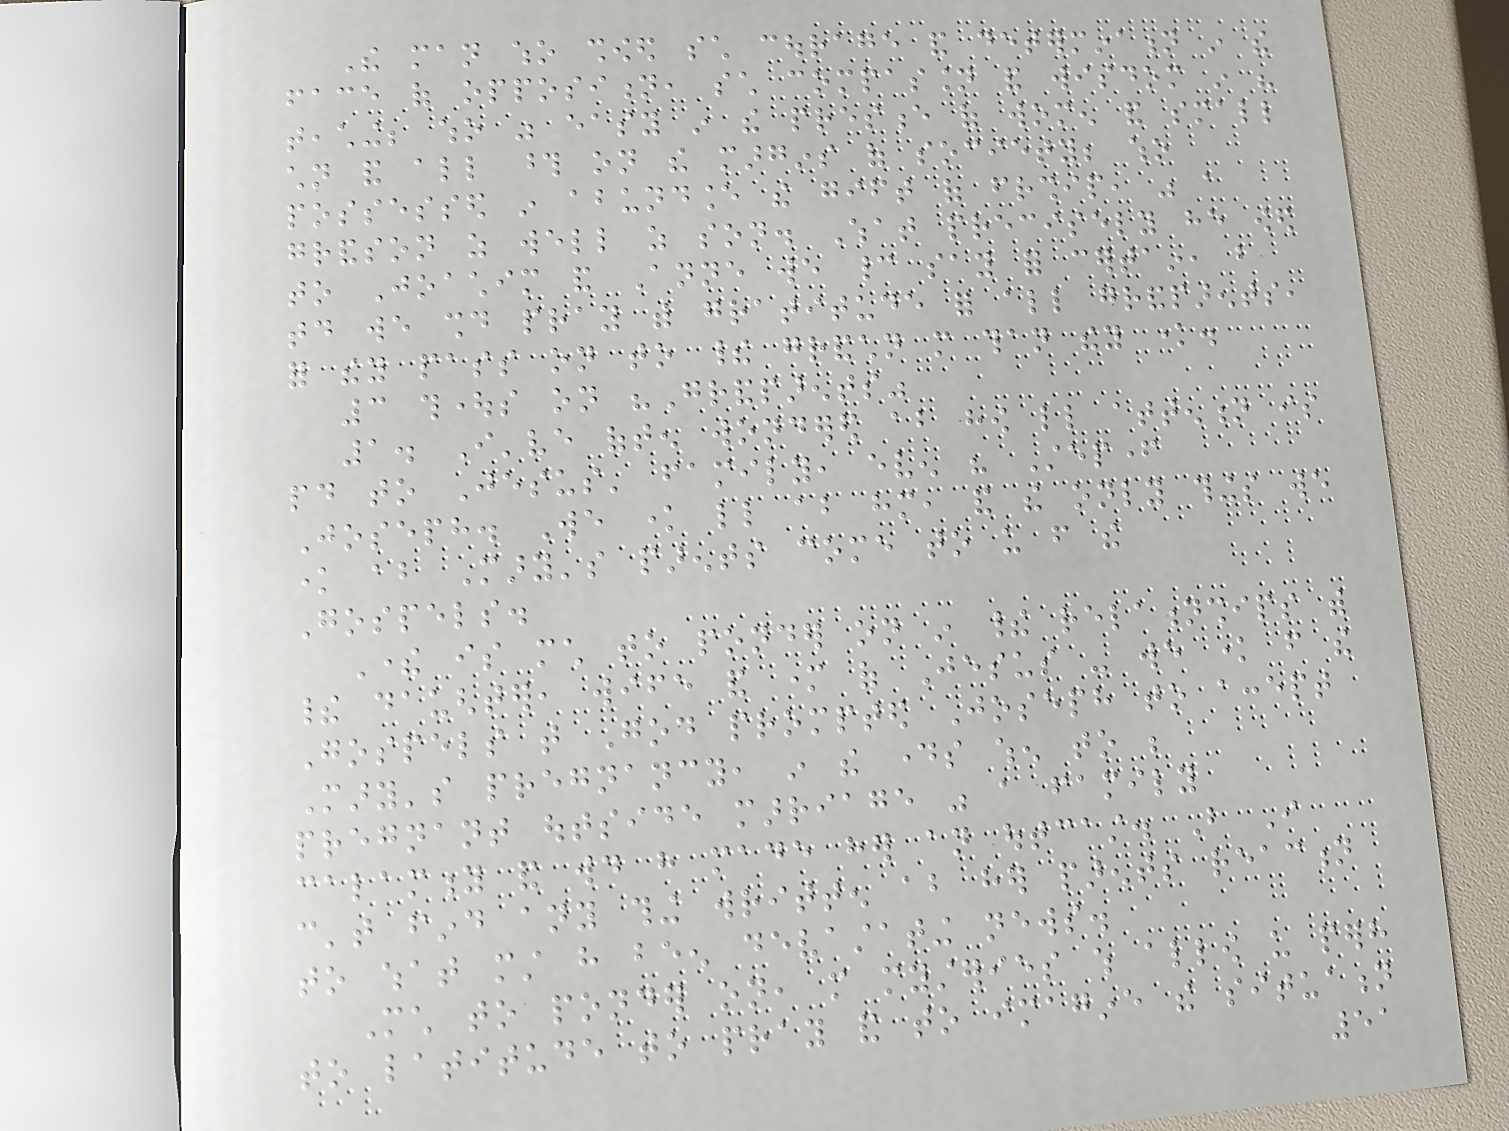The man who showed such courage and determination in the
face of opposition, such compassion and wisdom in his
teaching; who was easy in the presence of women and small
children and all those on the margins of society; who
possessed in abundance the gift of friendship, was a
grandson as well as son. What precisely he owed
to Joachim and Anne we cannot say for certain, but
today we should pray with gratitude for all grandparents,
for they pass on to their grandchildren more than they know.
3 thoughts on "Grandparents"
1. I've often wondered about how little attention is
paid to Jesus' family, even his Stepfather
Joseph. We know little about him, and the only things we
know about Mary's parents come to us from the
Gospels.
There is much to ponder on in their relationships with
their daughter, wife and mother of Jesus - we know from the
Gospels that God prompted Joseph to accept
Mary's pregnancy, in the days when to be
pregnant outside marriage was a family
calamity and would have made her an outcast. But I
can't find any thing written about her parents reaction
to what must have been devastating news.
Much to ponder on, more mysteries which allow us perhaps
to latitude to pray and to imagine the situation
51
